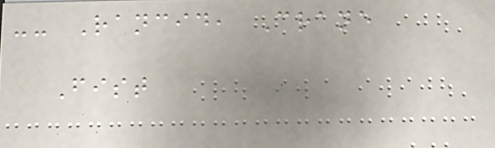-- Rancid, Crane
Fist
